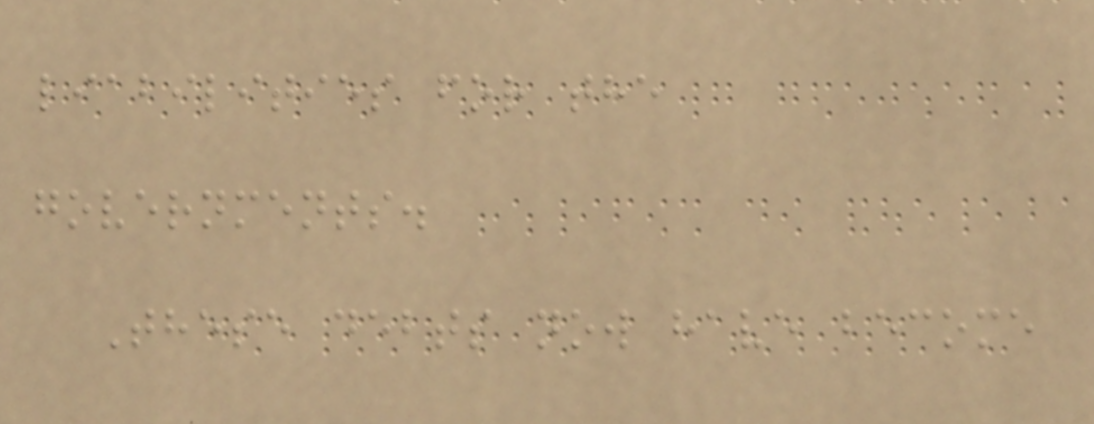liabilities for the
governments.
These debts now have become
